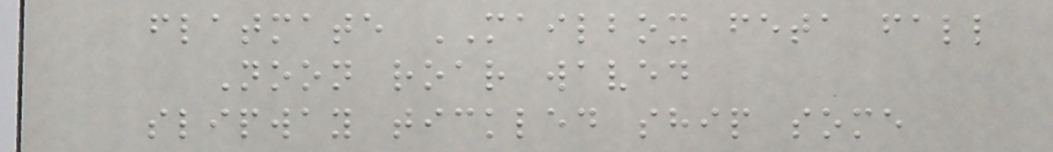flatmate MAILBOX feta fall
Noon roar waved
slipway tickled ship some
